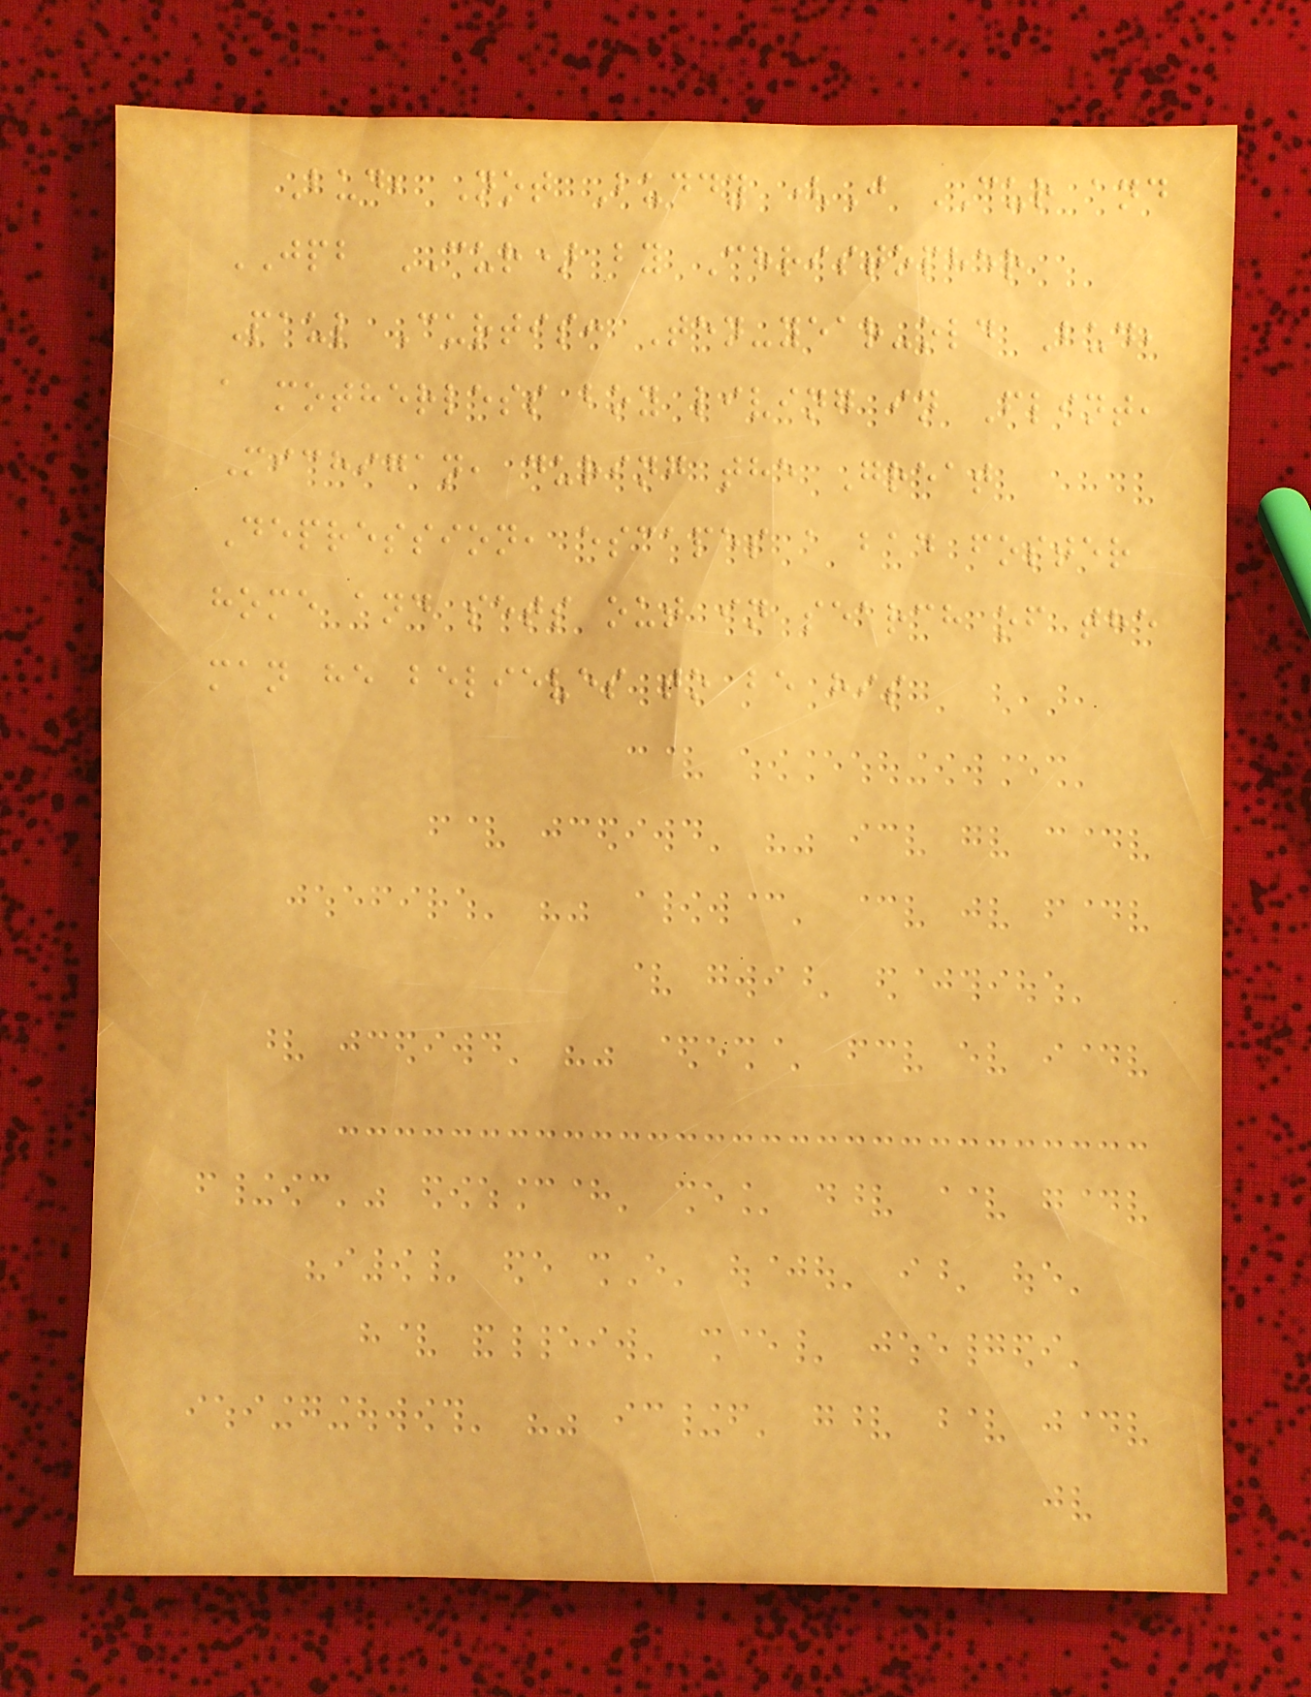Bud, Not Buddy (J CUR and
JPB CUR) by Christopher
Paul Curtis: Ten-year-old Bud,
a motherless boy living in Flint,
Michigan, during the Great
Depression, escapes a bad foster
home and sets out in search of the
man he believes to be his
